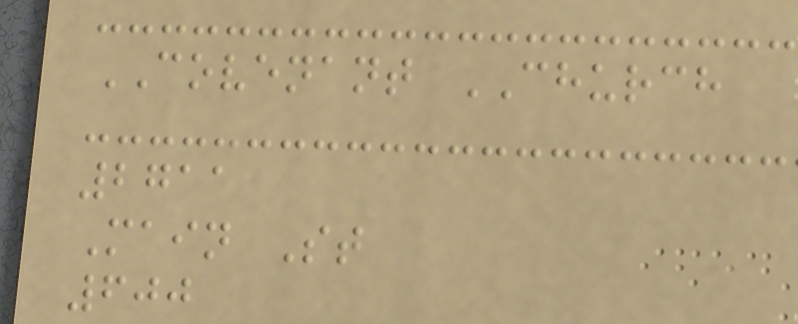COVENANT CHURCH
2711
Main St
600
